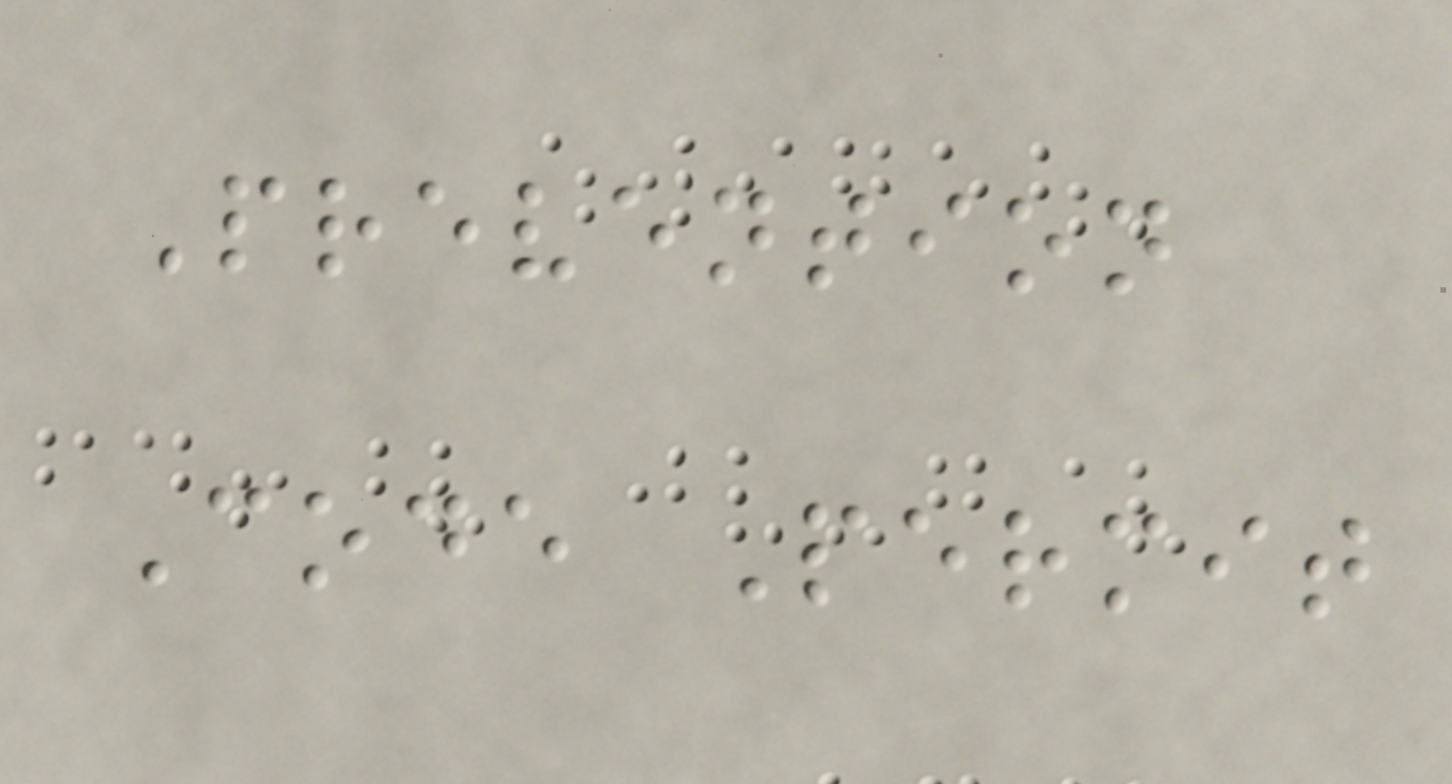Prevention
Code Permit
